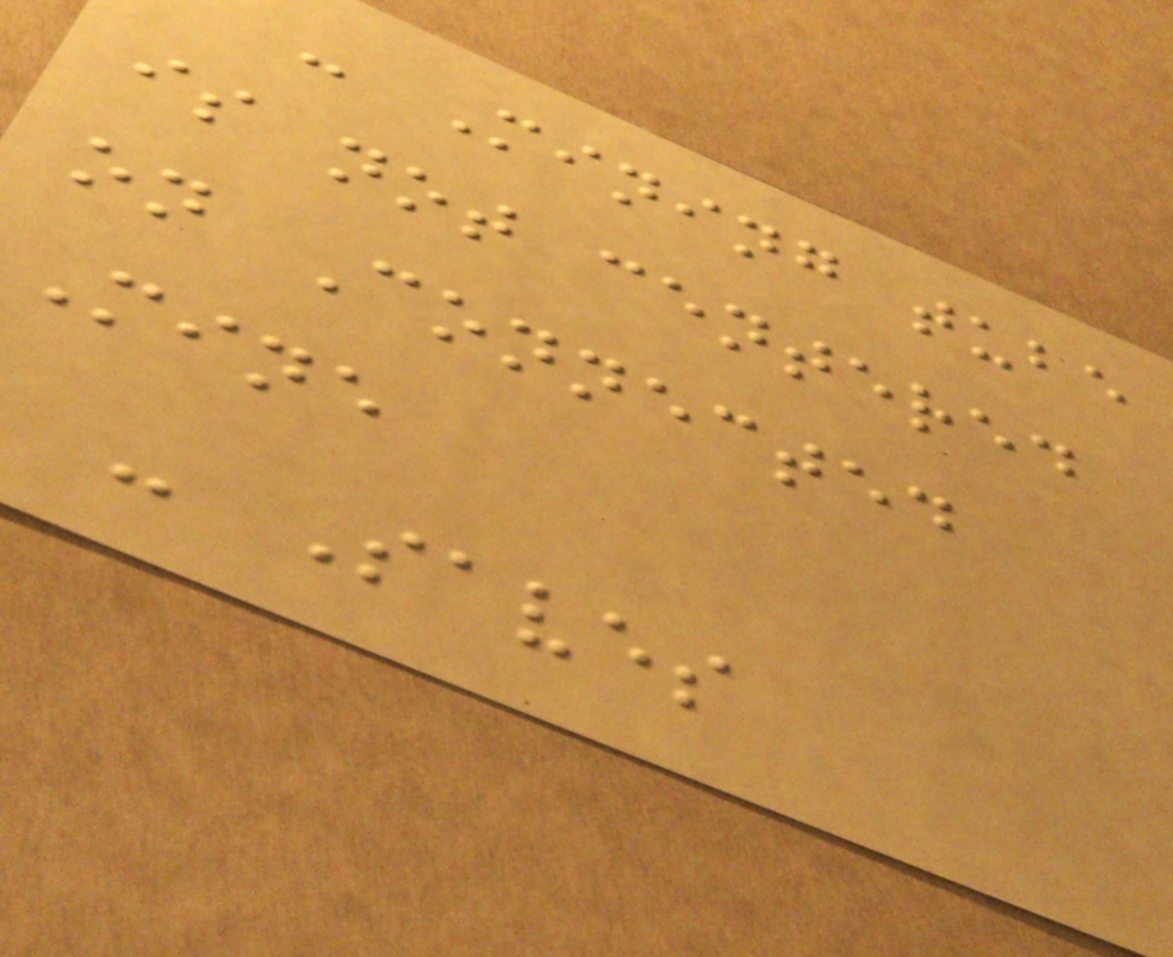- Mining tube
is not centered
on Connected
Mine
- Saves
